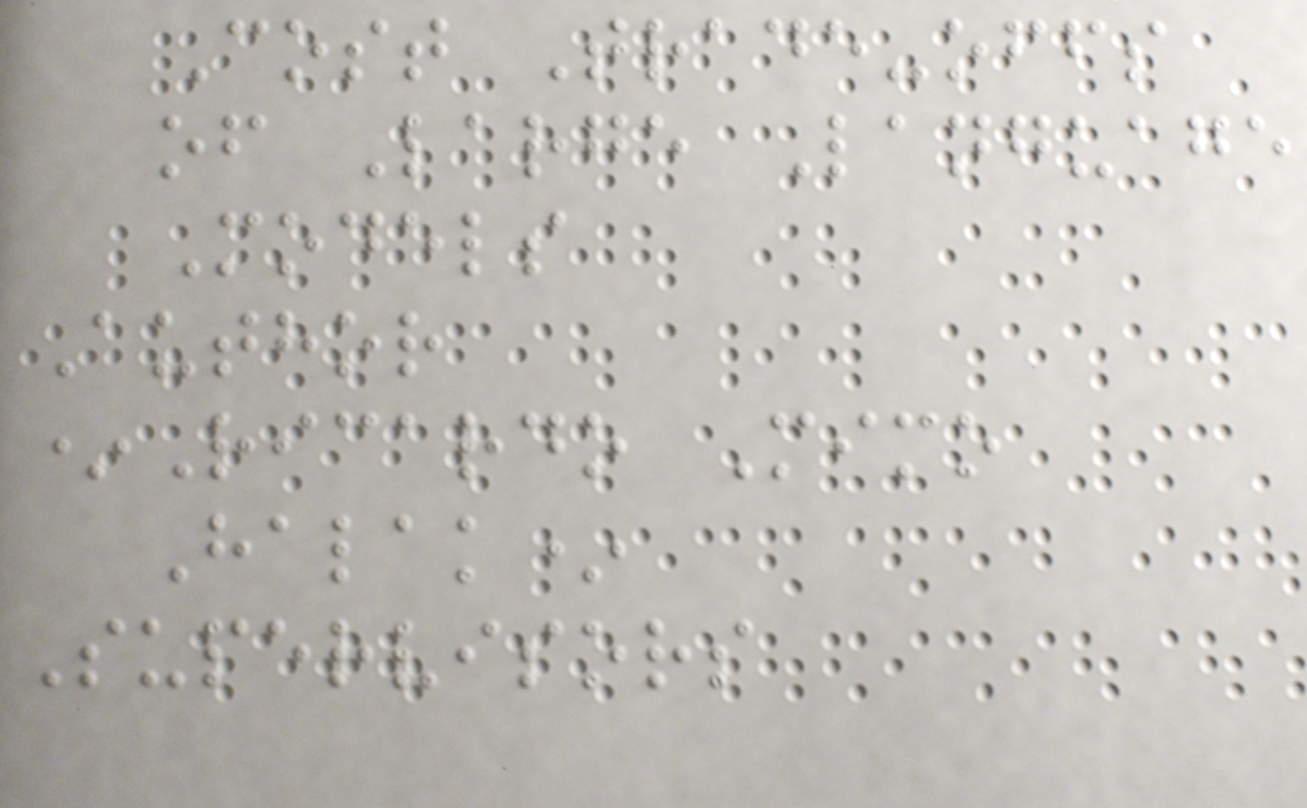Cost Trade-offs
of Large Language
Models
Author
*Ricardo Mimo
Halak*
Supervisors
